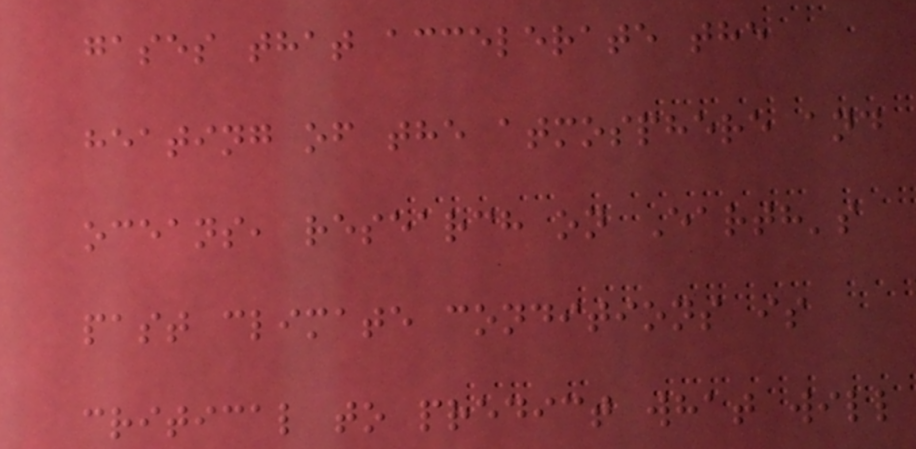gases that accelerate the
heating of the atmosphere and
oceans, research on Earth's
past climate conditions is
critical to predict what will
